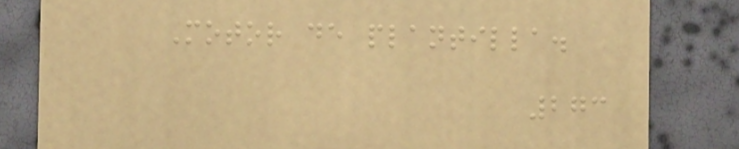Motor de plantilla.
273
